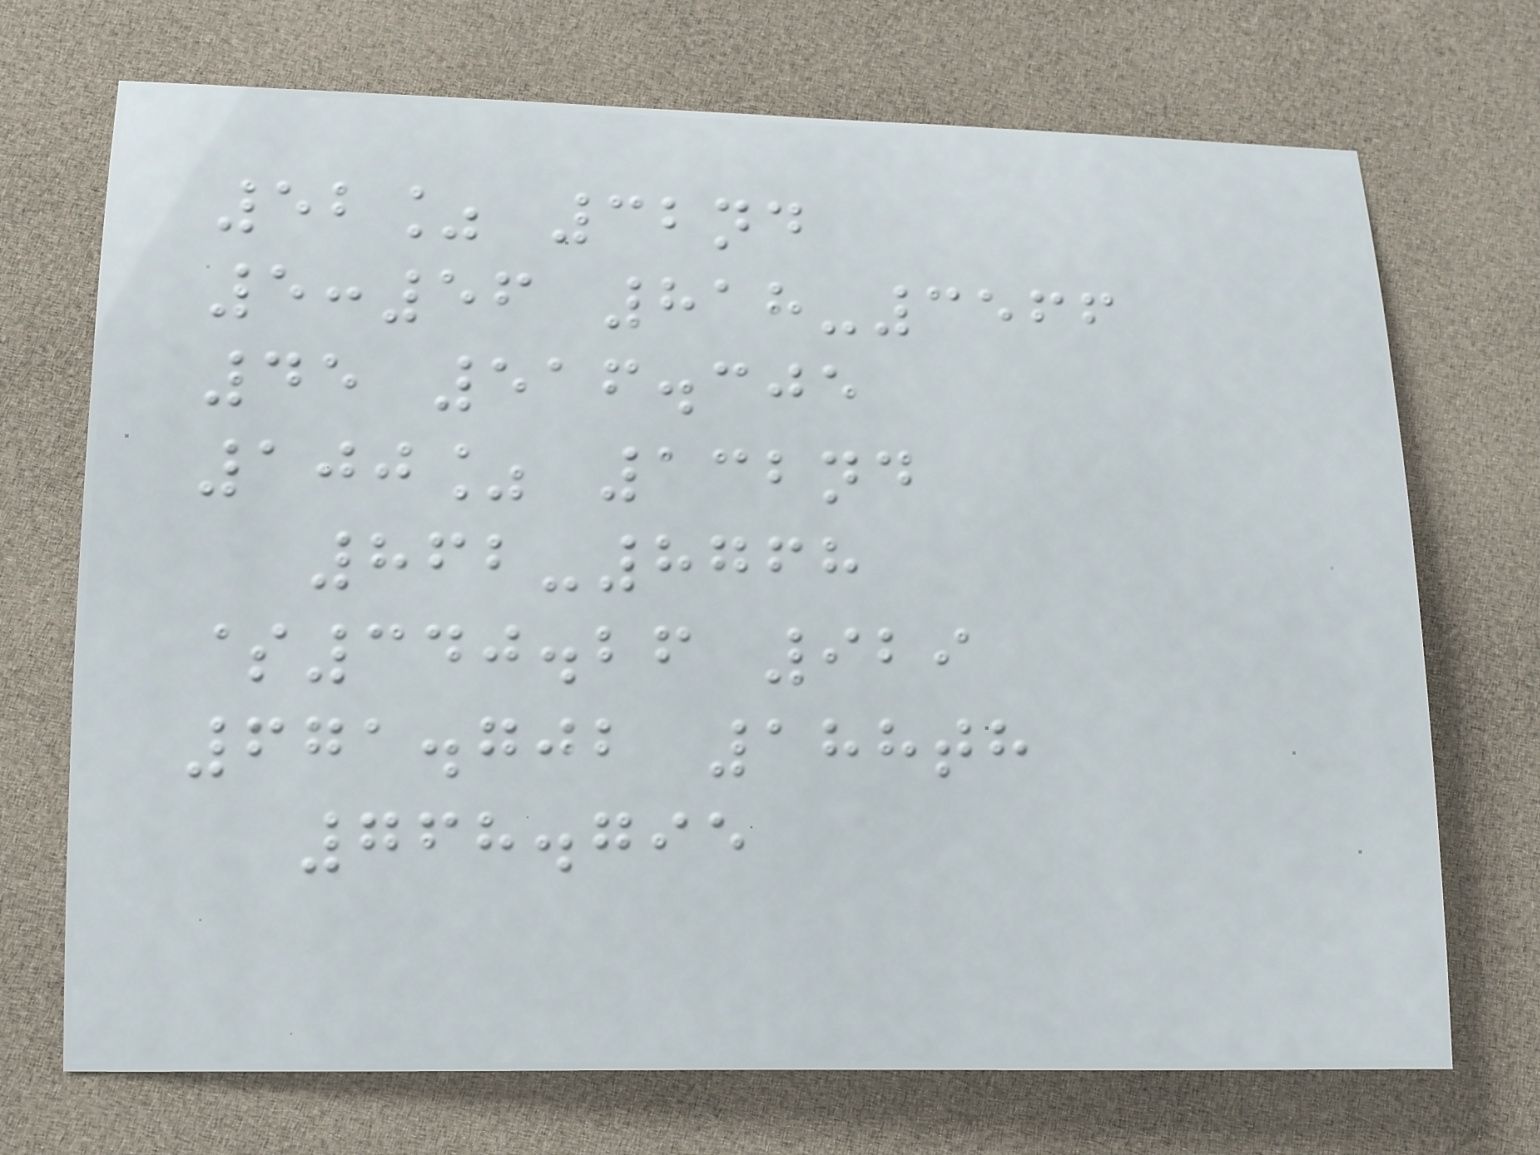52% 32nd
5:56 818-3566
45 516.305
100% 132nd
862-8768
$340.26 929
671.702 188th
768.795
